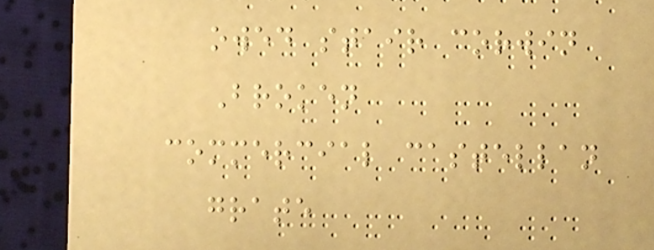owed stair corwin
Broken
commercial castellan
grate
